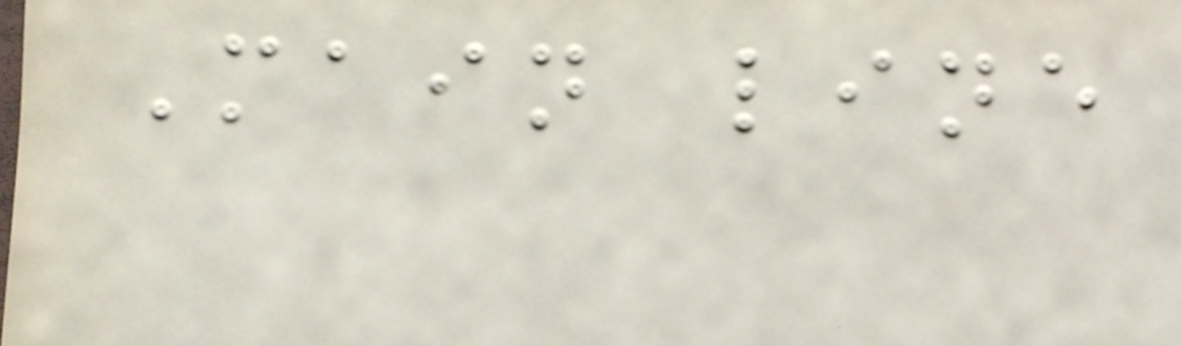Main line
